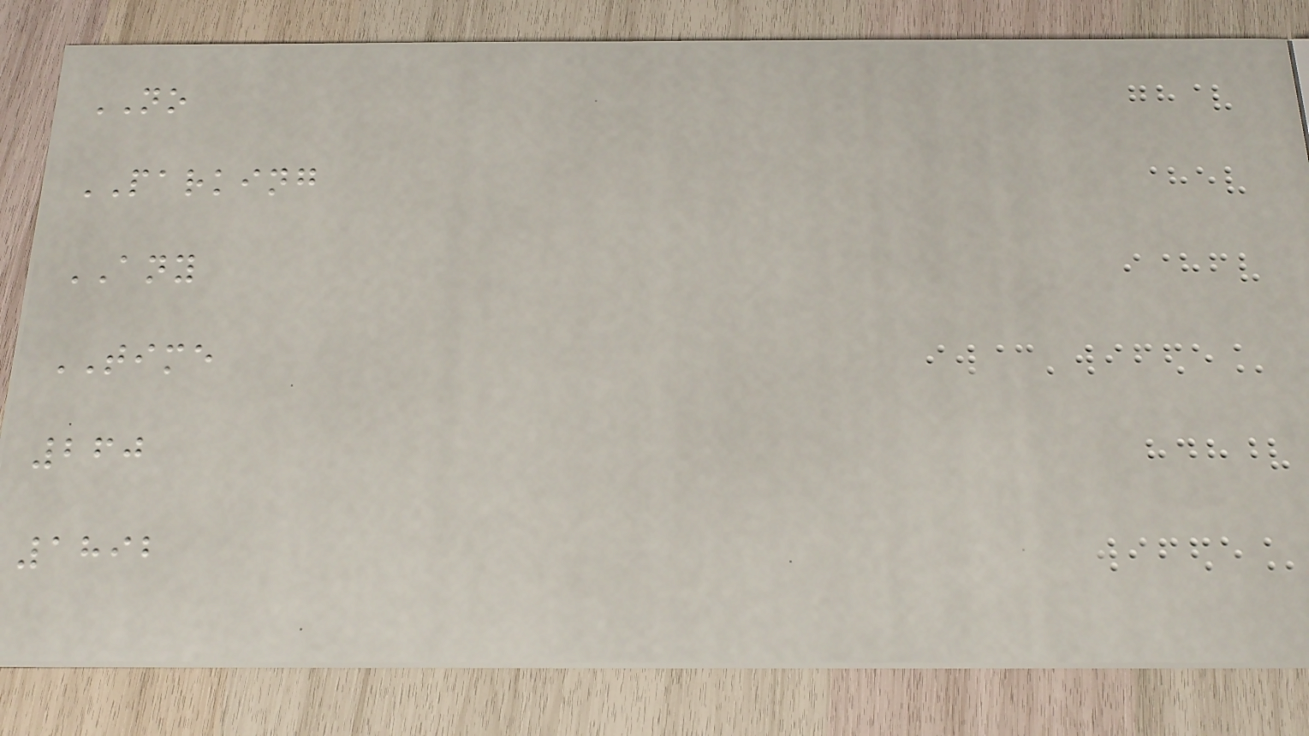NO
PARKING
ANY
TIME
260
1892
